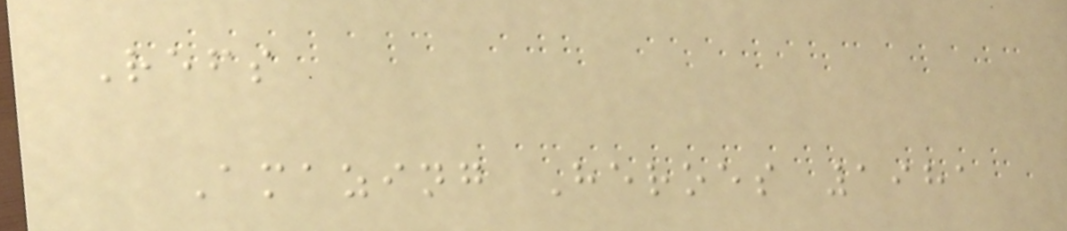Refs
Amazing Heroes 1981
